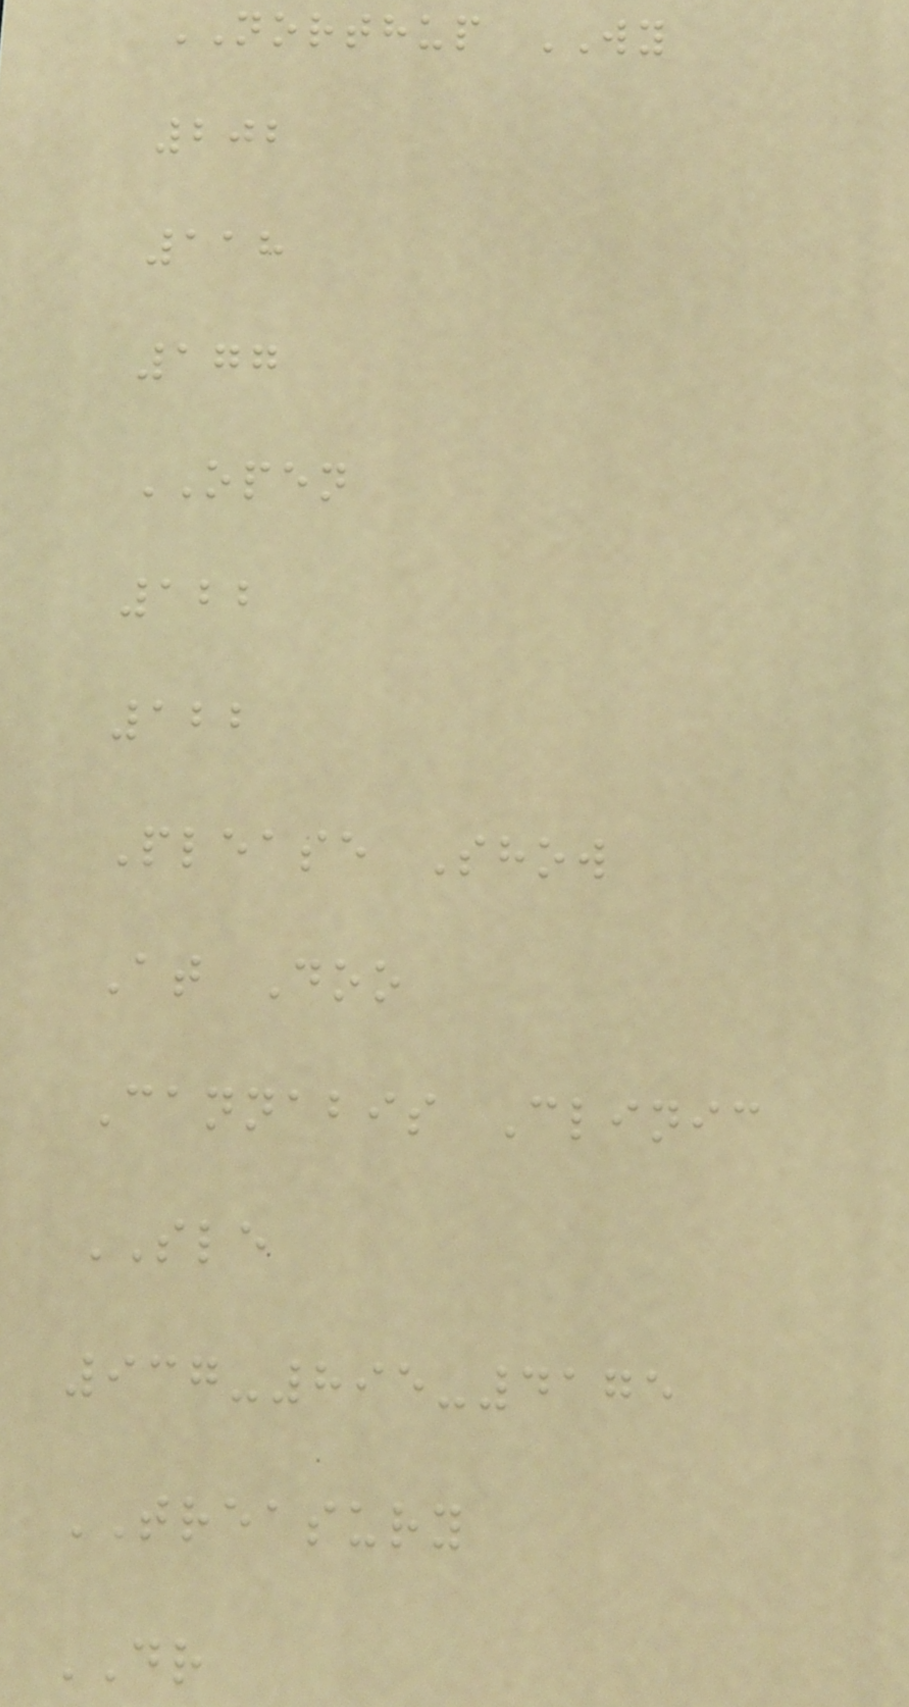NORTHUP WY
202
118
177
OPEN
122
122
Please Show
At Doo
Cannabis Clinic
SLE
937-895-4175
TREASURY
DR
